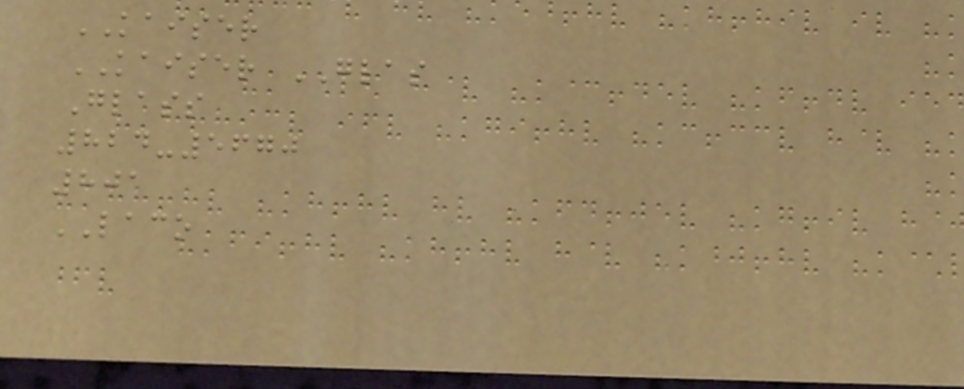KAISER
KAISER GLAS
Glass
824-5670
801
LACO
